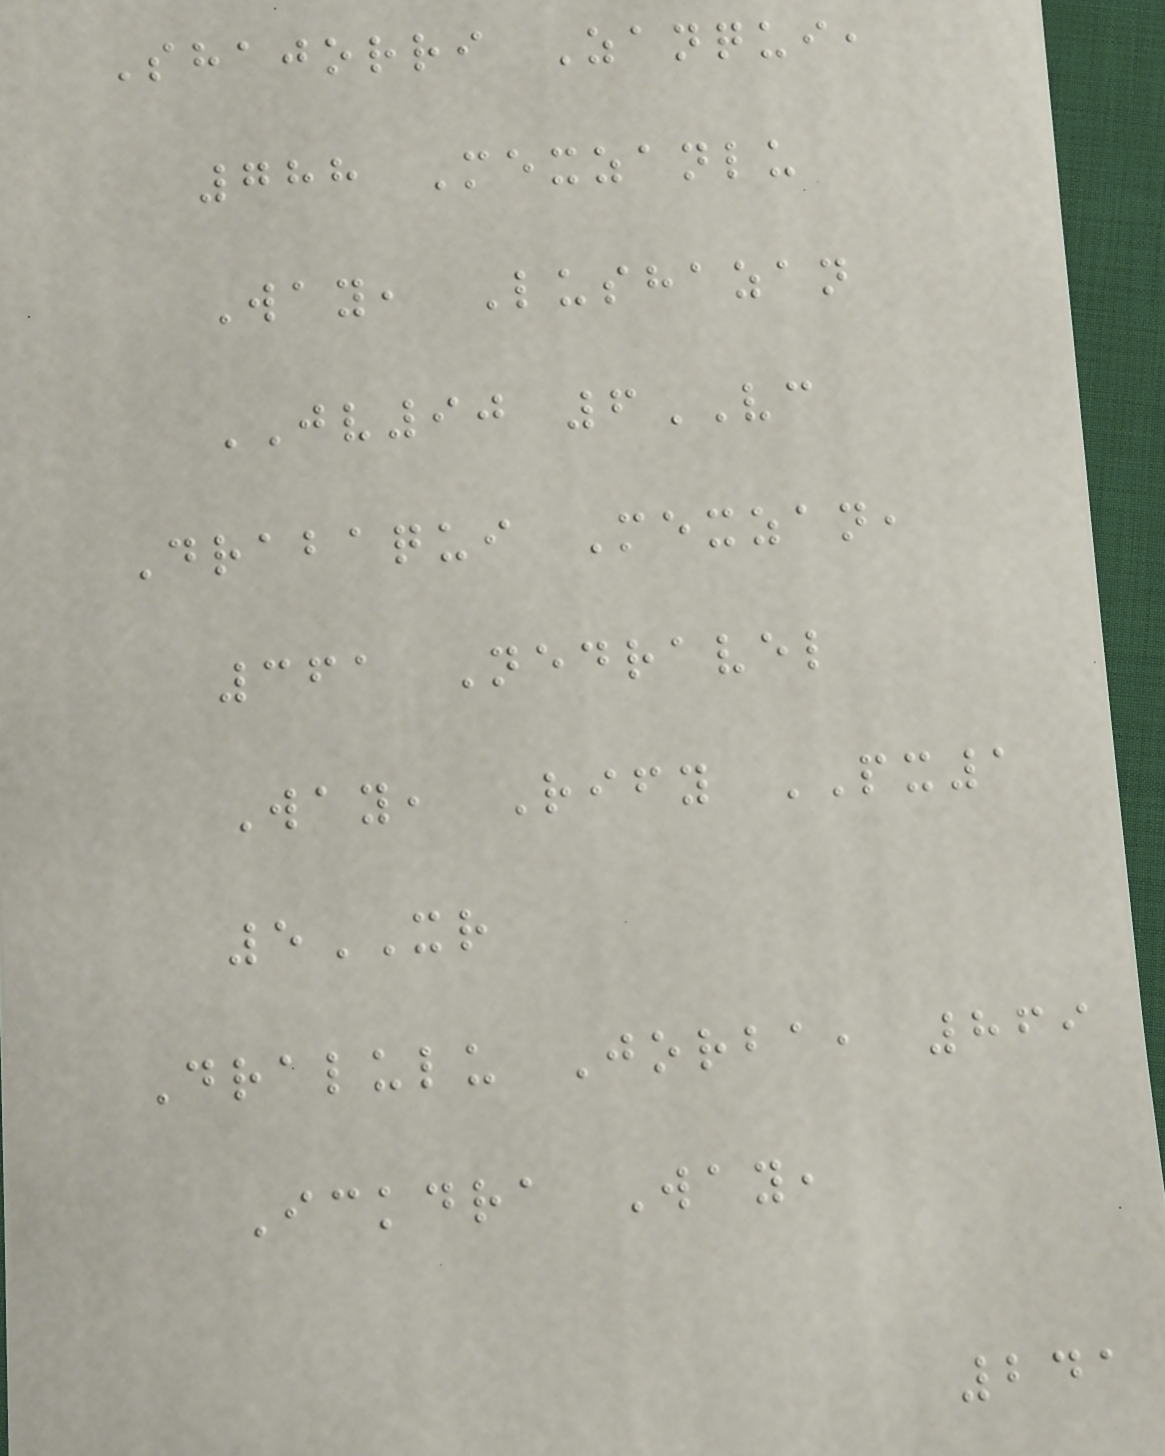Shajorri Zanqui,
788 Mexzanlu
Way, Lushazan
JV90 6VC
Drabaqui Mexzan,
361 Nedravel
Way, Rify PX1
5XR
Dralulu Jorba, 869
Ickdra Way,
241
